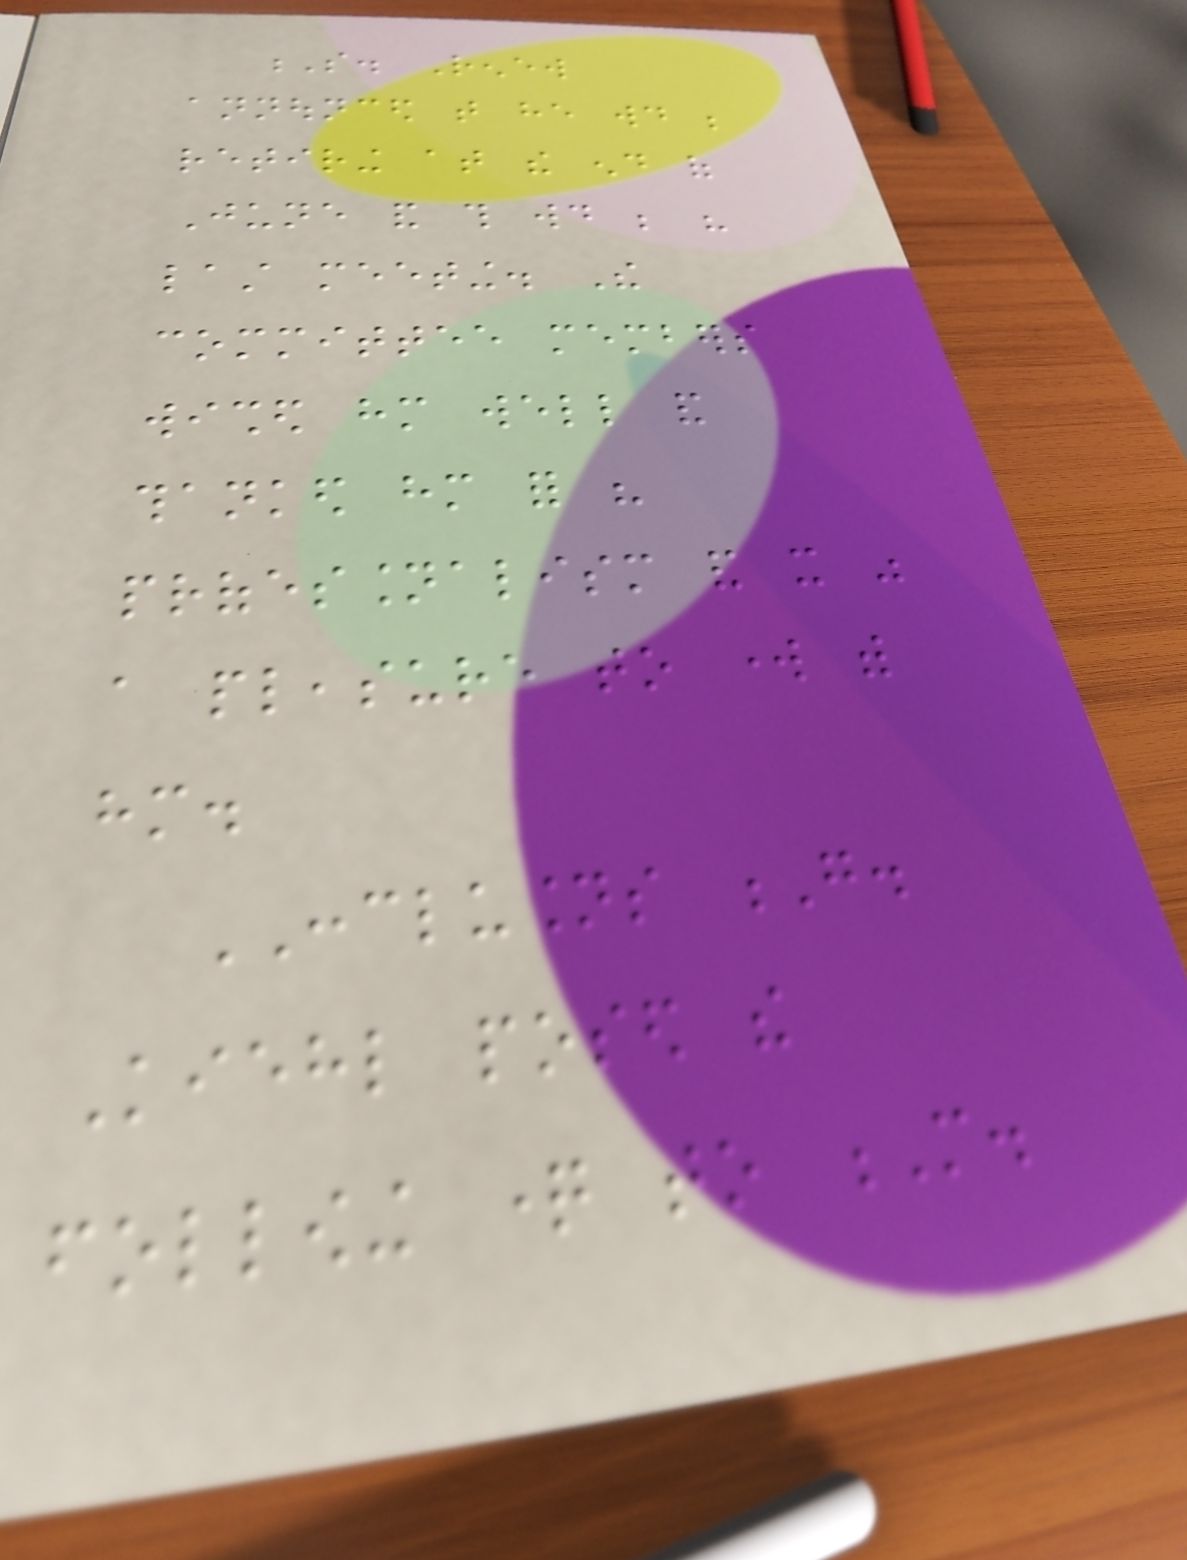S. Renew
announced that he would be
retiring at the end of
June and this would be his
last meeting. The
committee members
wished him well and
thanked him for his
professionalism and it was
a pleasure to work with
him.
CONCLUSIONS G.
Kiehl posed the
following question to M.
